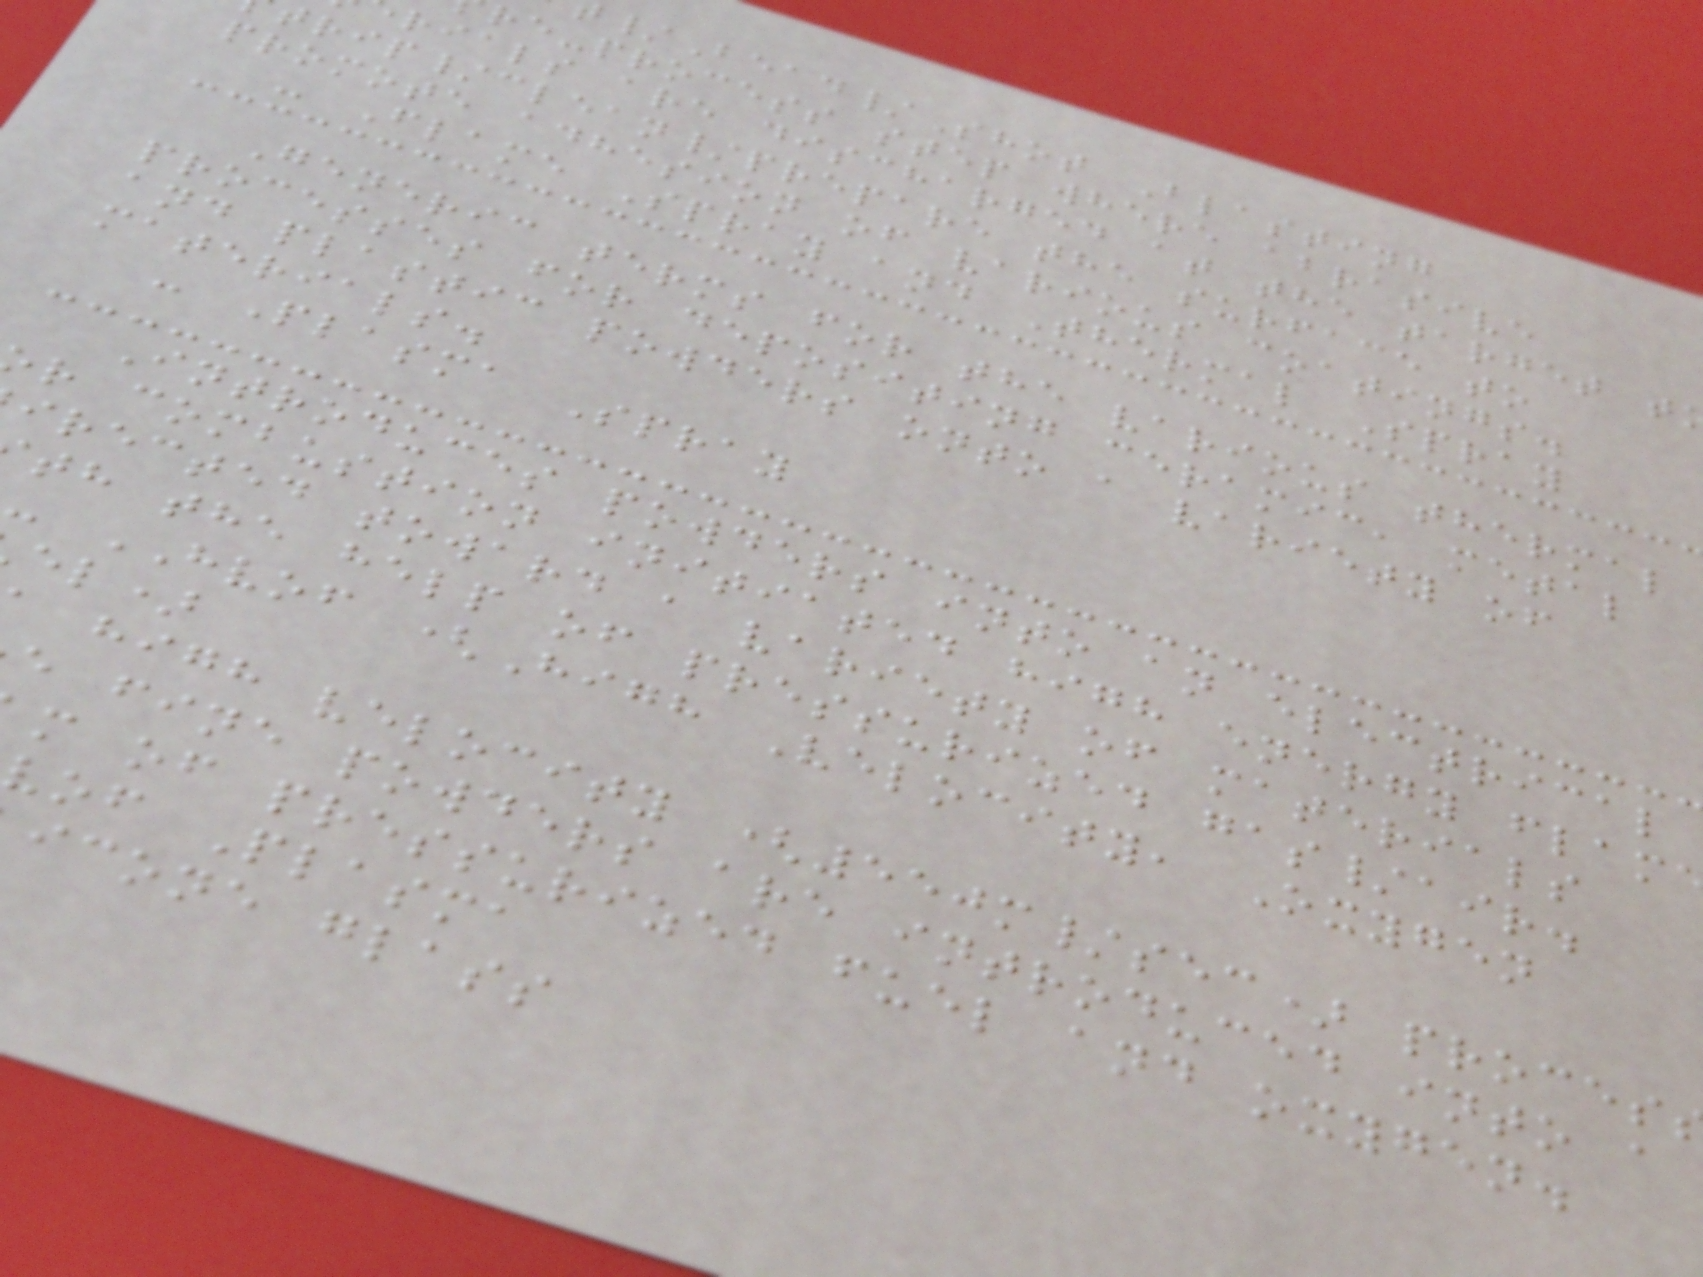/Bead/Shot Blasting
re-process step where abrasive
rials are discharged at the target t
trip/clean/prepare the surface to
promote adhesion of various coatings.
- Flame Spray and Thermal Spray
Generic terms for the various thermal
processes for depositing ceramic, metal
and plastic powders onto a variety of
materials.
- Plasma Spray
Introduces powders into an electrical
r combustion initiated high energy flam
irected toward a variety of materials
th the help of pressurized gas/air.
- HVOF (High Velocity, Oxygen
el)
high velocity (550m/sec) proces
e fine powders are introduced into a
m of pressurized fuel and oxygen.
vof Plasma
icone glass
